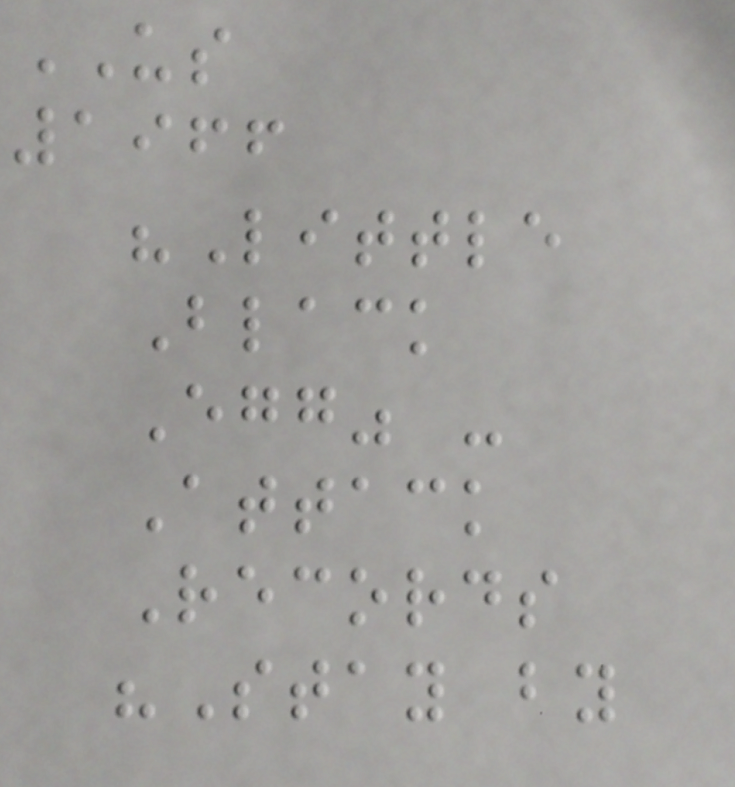US
1966
"Little
Black
Egg" -
Attack
Records
"Stay by
